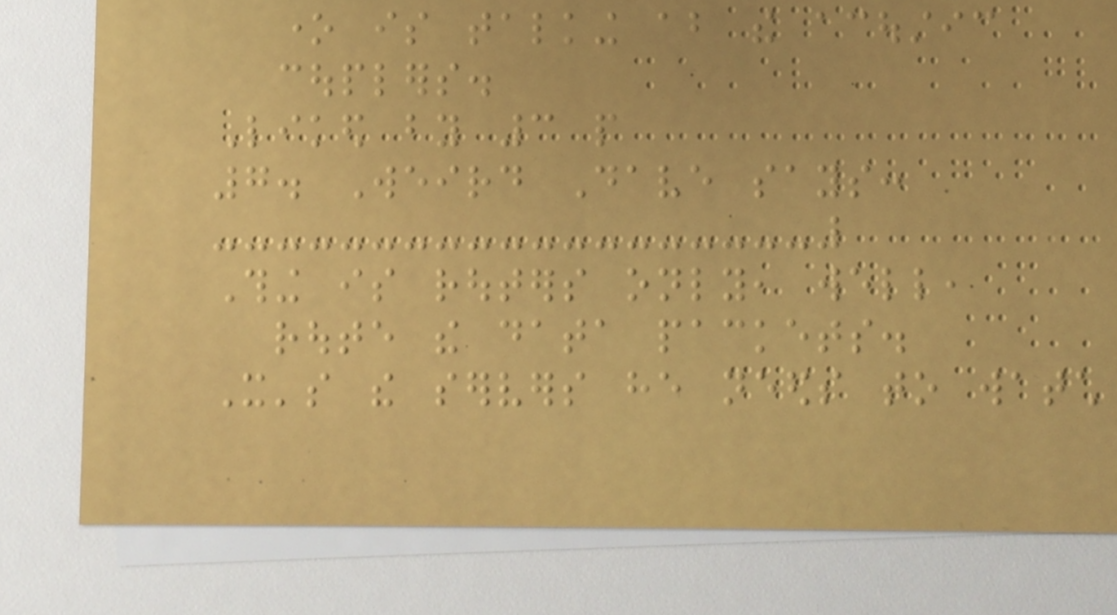one is talking about the acoustic
couplers.
Liked by 3 people
7. Weird Dave says:
Thing is routers only, well,
route the data packets.
It's the servers he needs to watch
